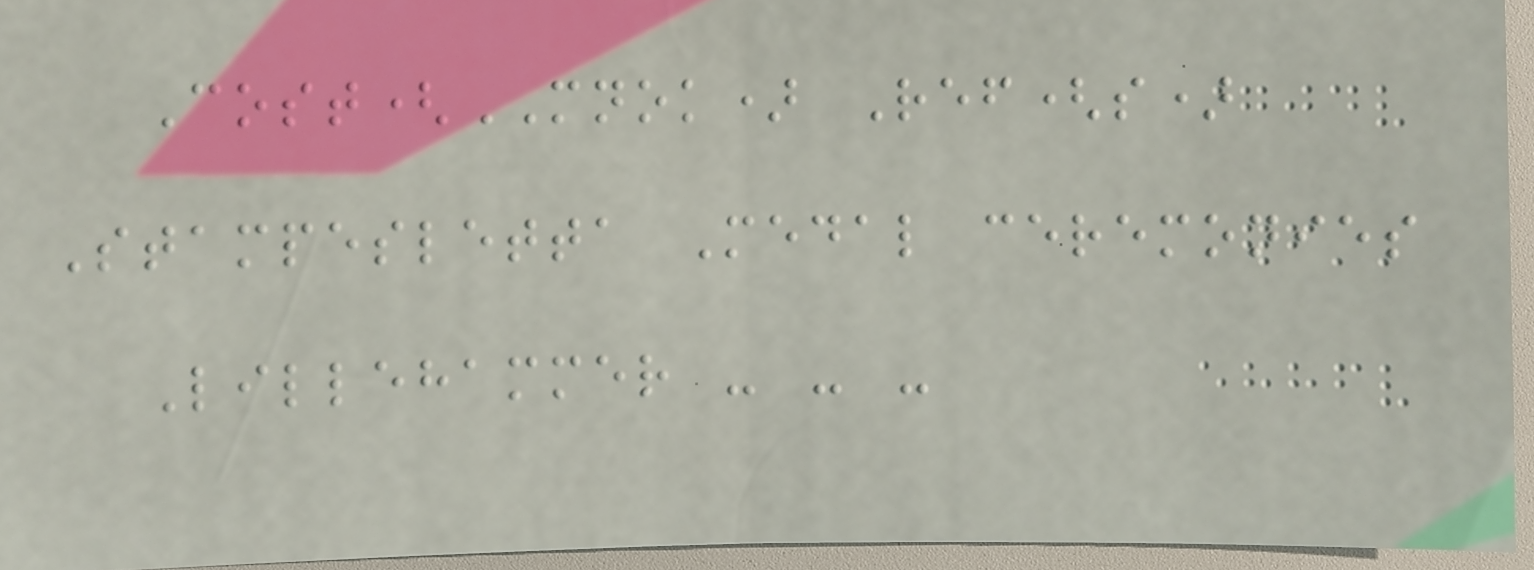Cost(MNOK) Ref(s)
Stampesletta Medal ceremonies
Lillehammer - - -
